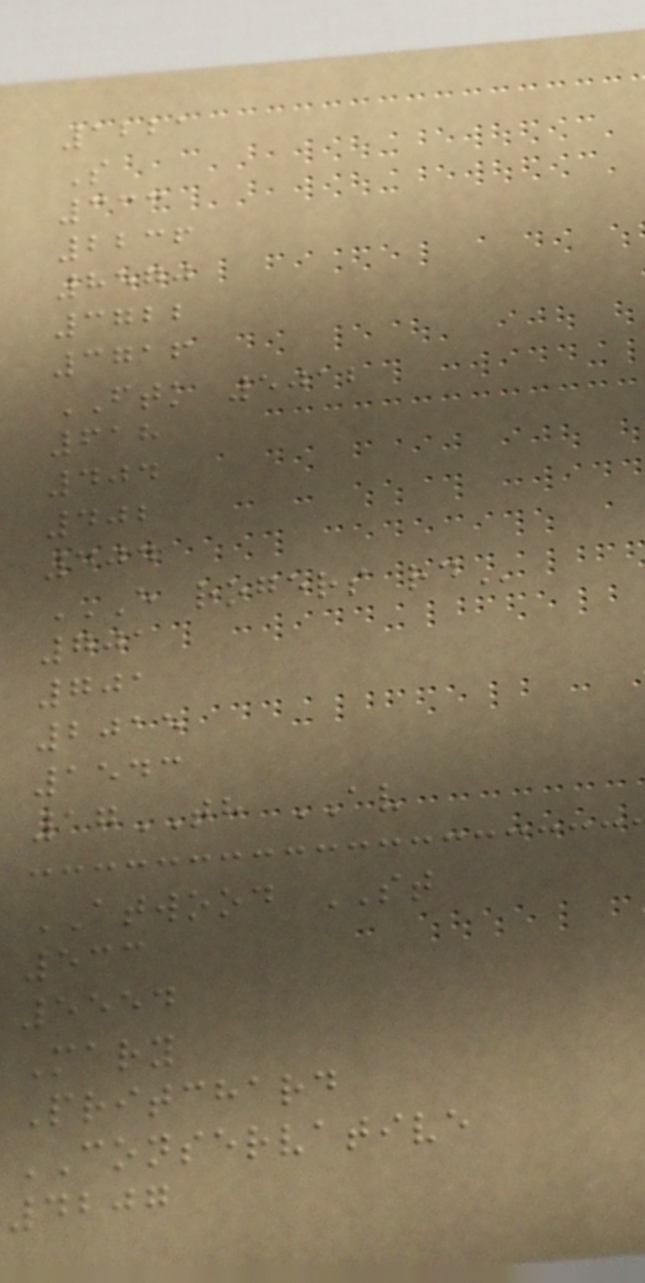1221
S
333
2236
8570
3722
3716
FTK 5012
618
404
402
404
E ROGERS RD
701
701
2015
1543
17TH AV
ATWOOD ST
533
5554
Mary
Pritchard
CONSERVATIVE
4207
